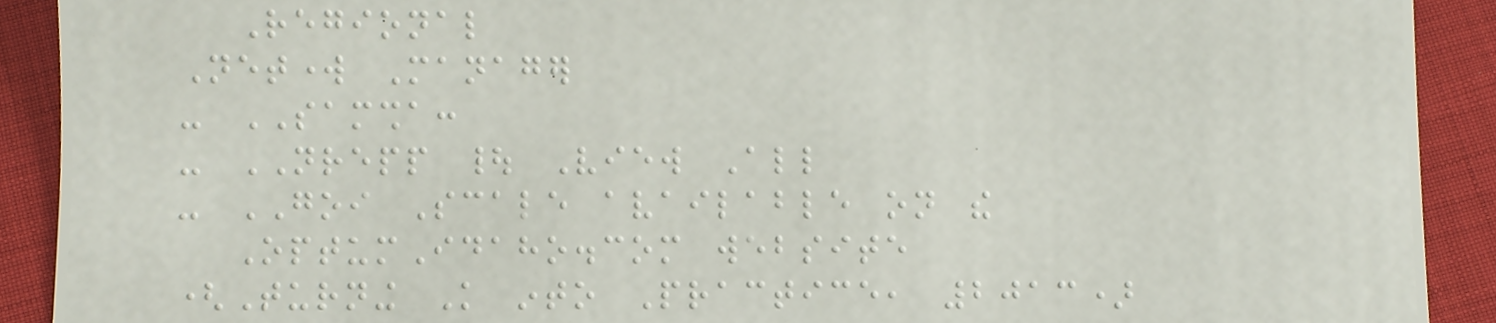Regional
Network Manager
- SAMSHA:
- NREPP | View All
- GOI Scale available on the
OptumIdaho.com website
(Turning Knowledge into Practice, 2013)
